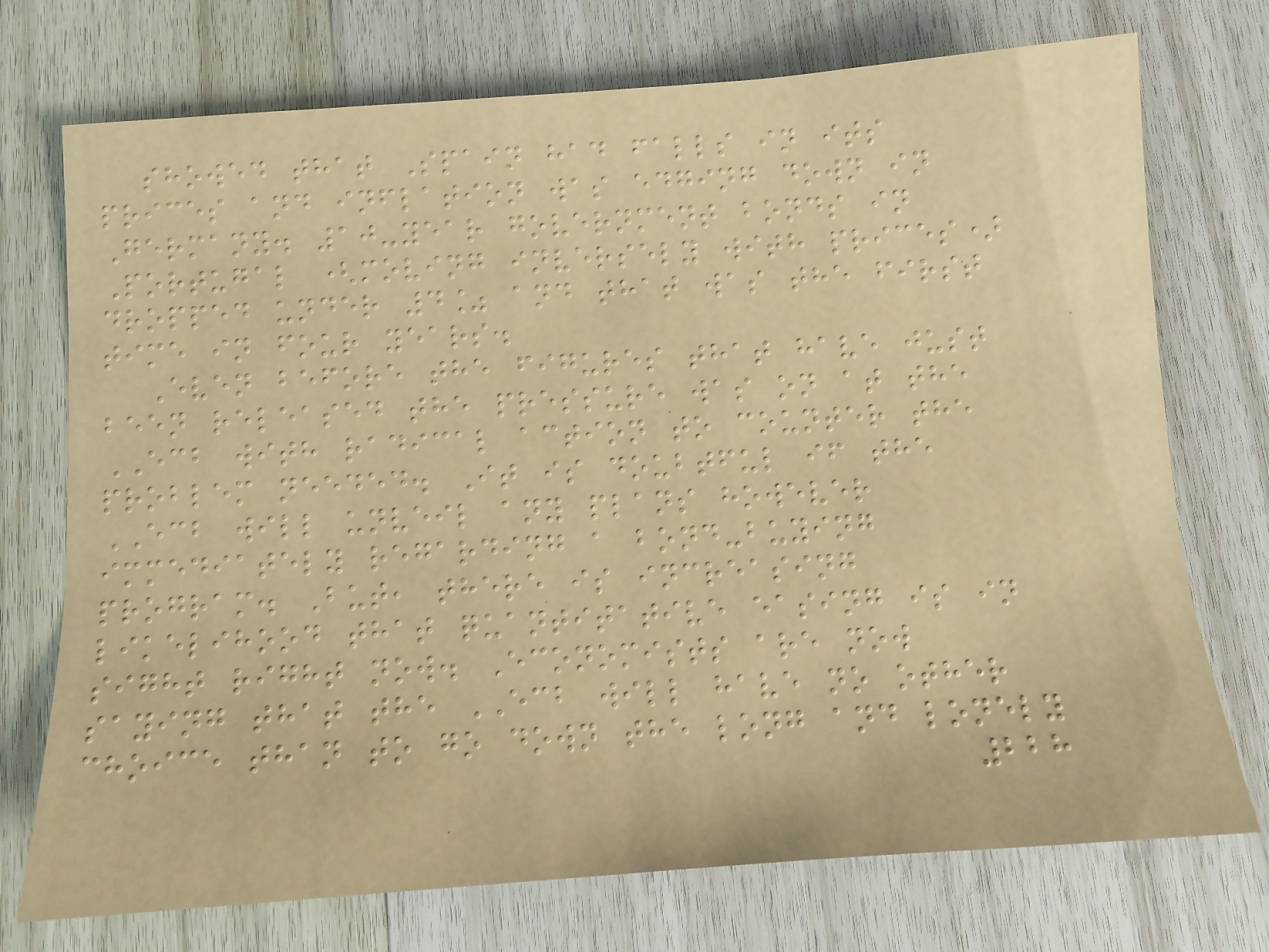showed that Spain had falls in its
prices and inflation was edging down in
Germany. 10-year government bonds in
Portugal (moving inversely with prices)
dropped under 4% and that was the first
time in four years.
Even before the figures that have just
been released the pressure was on at the
ECB with radical action to counter the
problem needed. It is doubtful if the
ECB will unveil any plans however
immediately regarding a bond-buying
program. But, there is increasing
likelihood that quantitative easing is in
sight right now. Economists are now
saying that the ECB will have no other
choice than to go down the long and lonely
228
